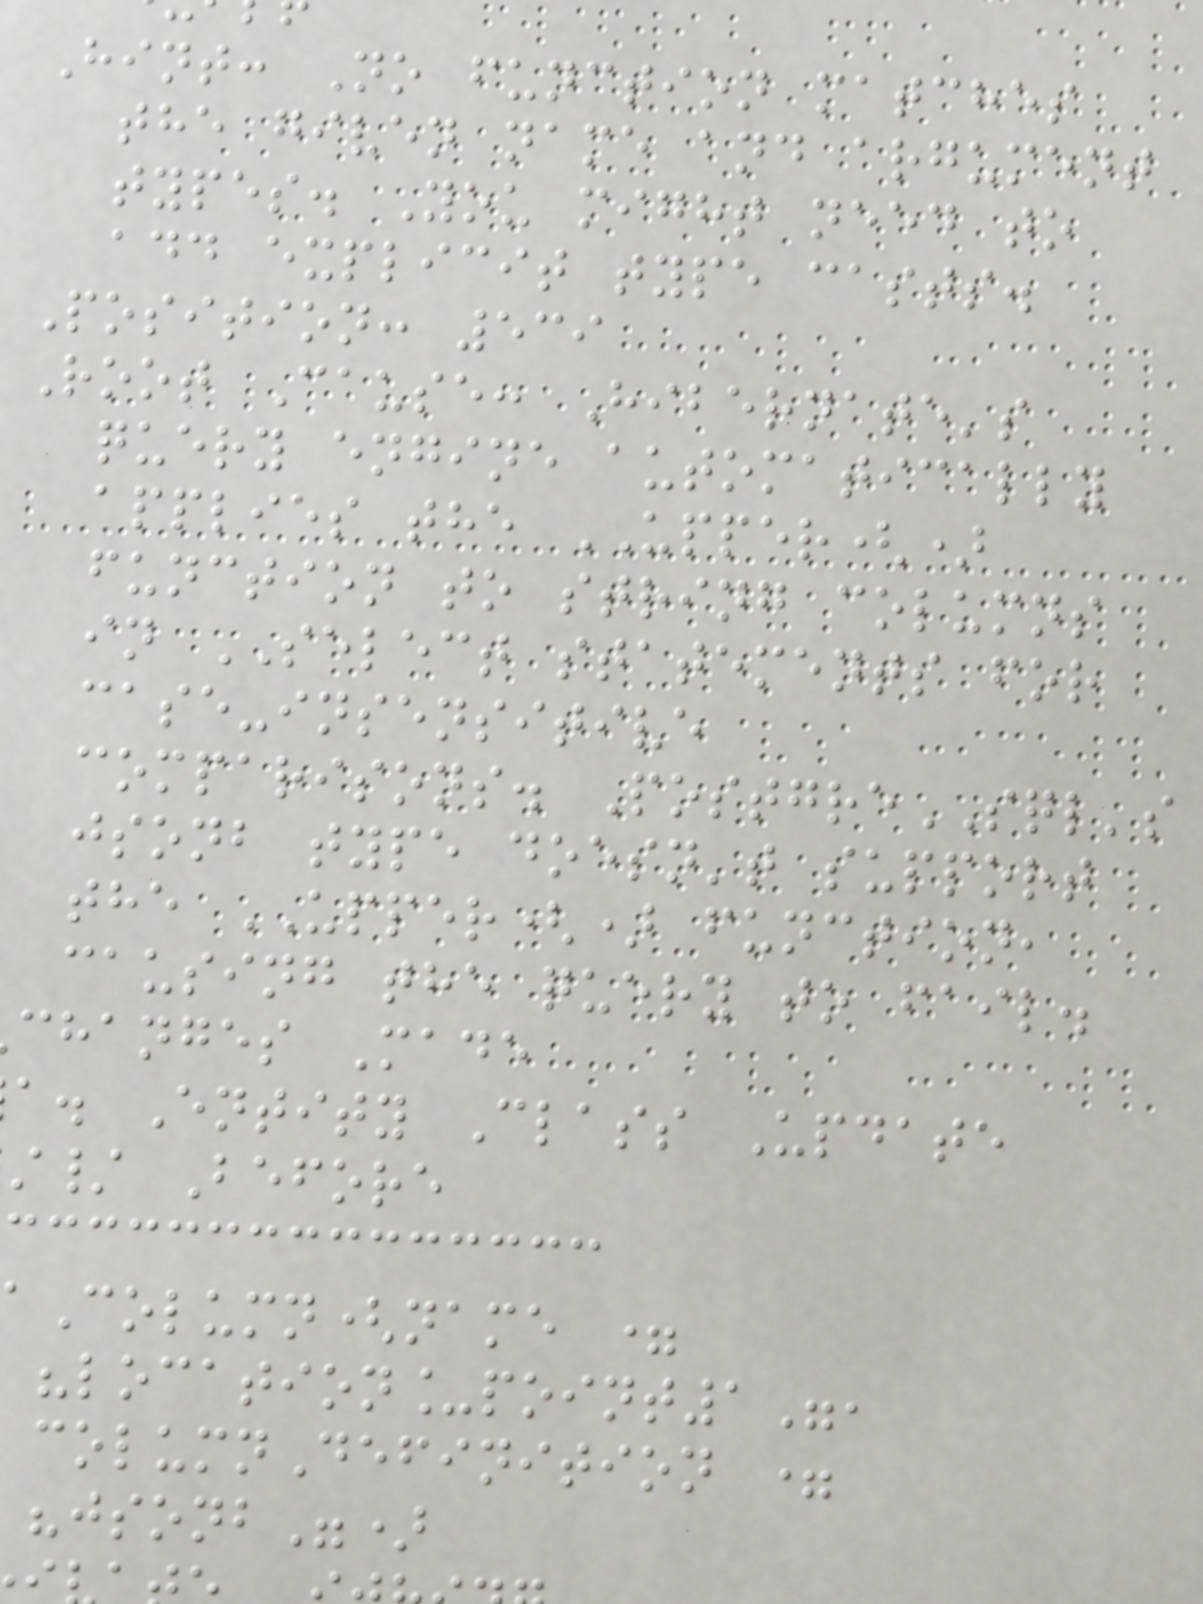Hint: No function matches
the given name and argument
types. You might need to
add explicit type casts.
Position: 539
Root Cause: Hibernate's
query engine automatically
applies the UPPER()
function to string columns
in SELECT statements for
case-insensitive
comparisons. PostgreSQL's
jsonb type doesn't support
the UPPER() function,
causing the query to fail.
changes Made
a. Entity Class Update
/ Before
Column(name =
"location_point1",
columnDefinition =
"jsonb")
